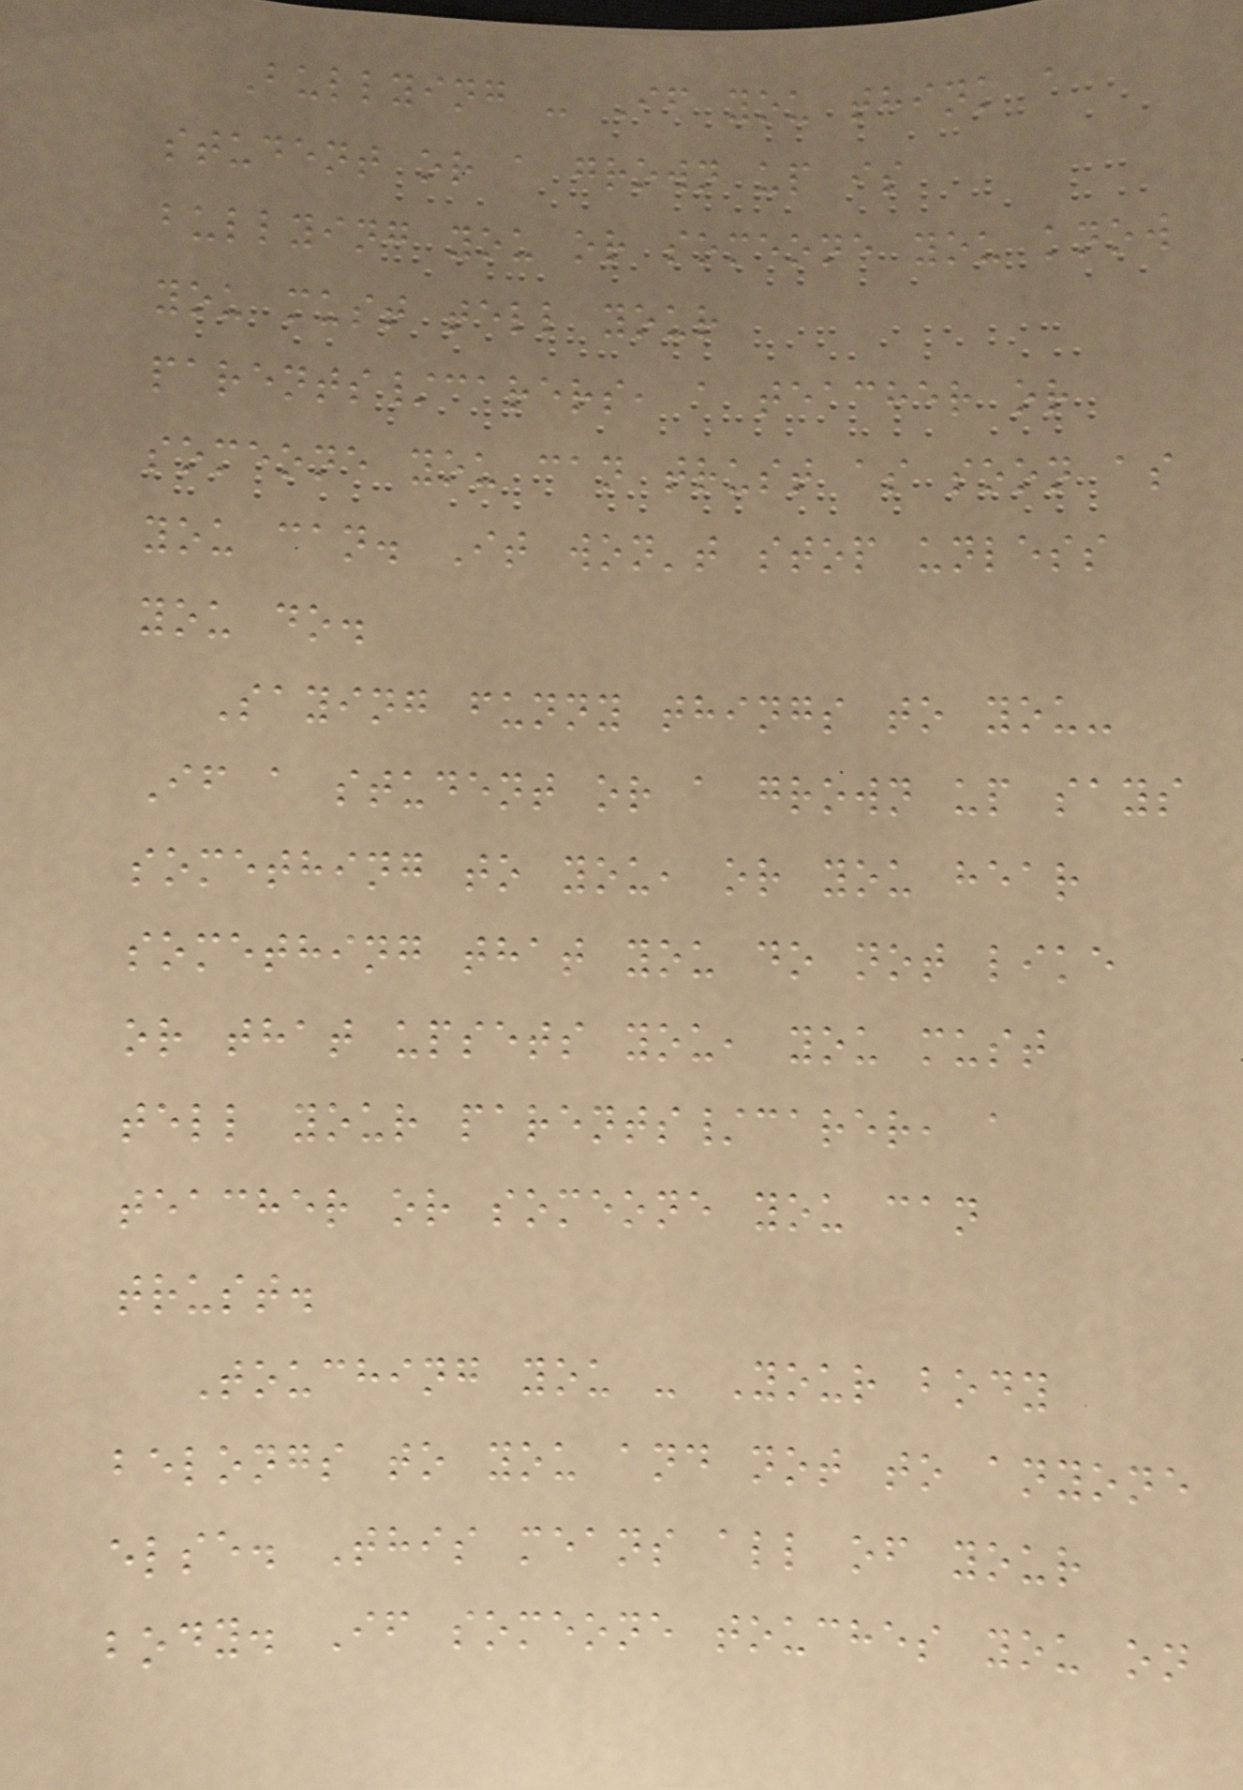Bullying - If you think a
student or a grown up is
bullying you or someone you know
you must tell your
parents/carers, a teacher or
someone you can trust as soon as
you can. It won't stop unless
you do.
Saying funny things to you-
If a student or a grown up says
something to you, or you hear
something that you do not like
or that upsets you, you must
tell your parents/carer, a
teacher or someone you can
trust.
Touching you - Your body
belongs to you and not to anyone
else. This means all of your
body. If someone touches you on
